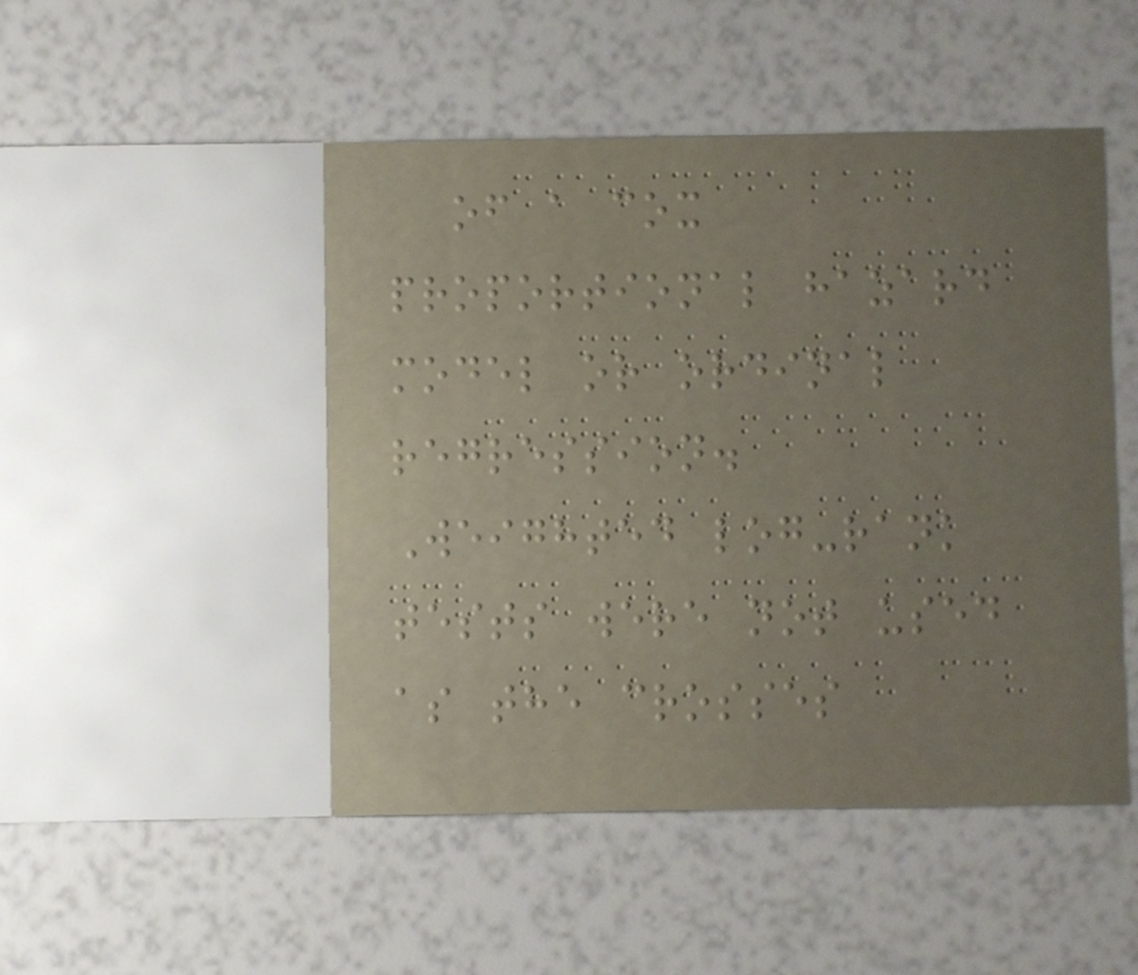of a cox
proportional hazard
model or ordinal
regression.
Weighted log-rank
tests were not used
as the crosses
